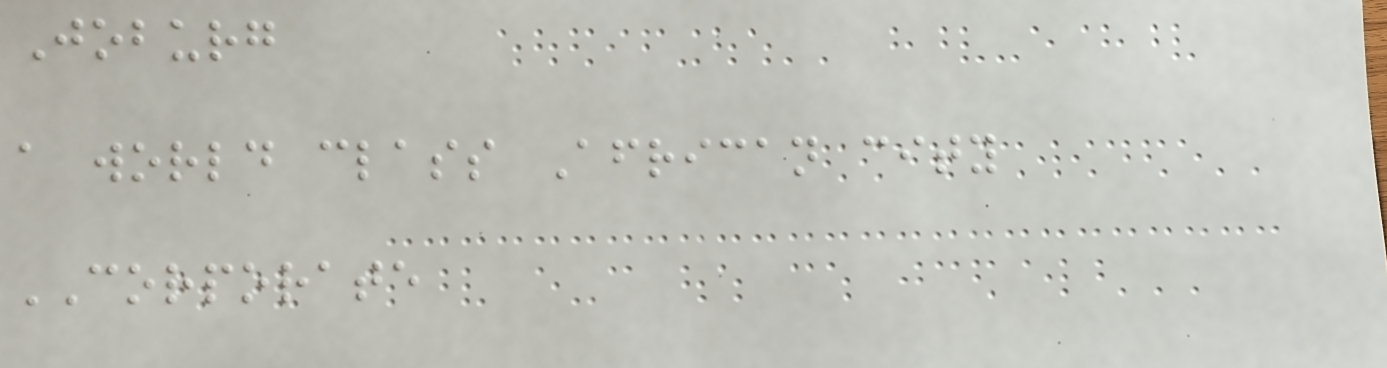Joburg
a world class African city
CORPORATE
